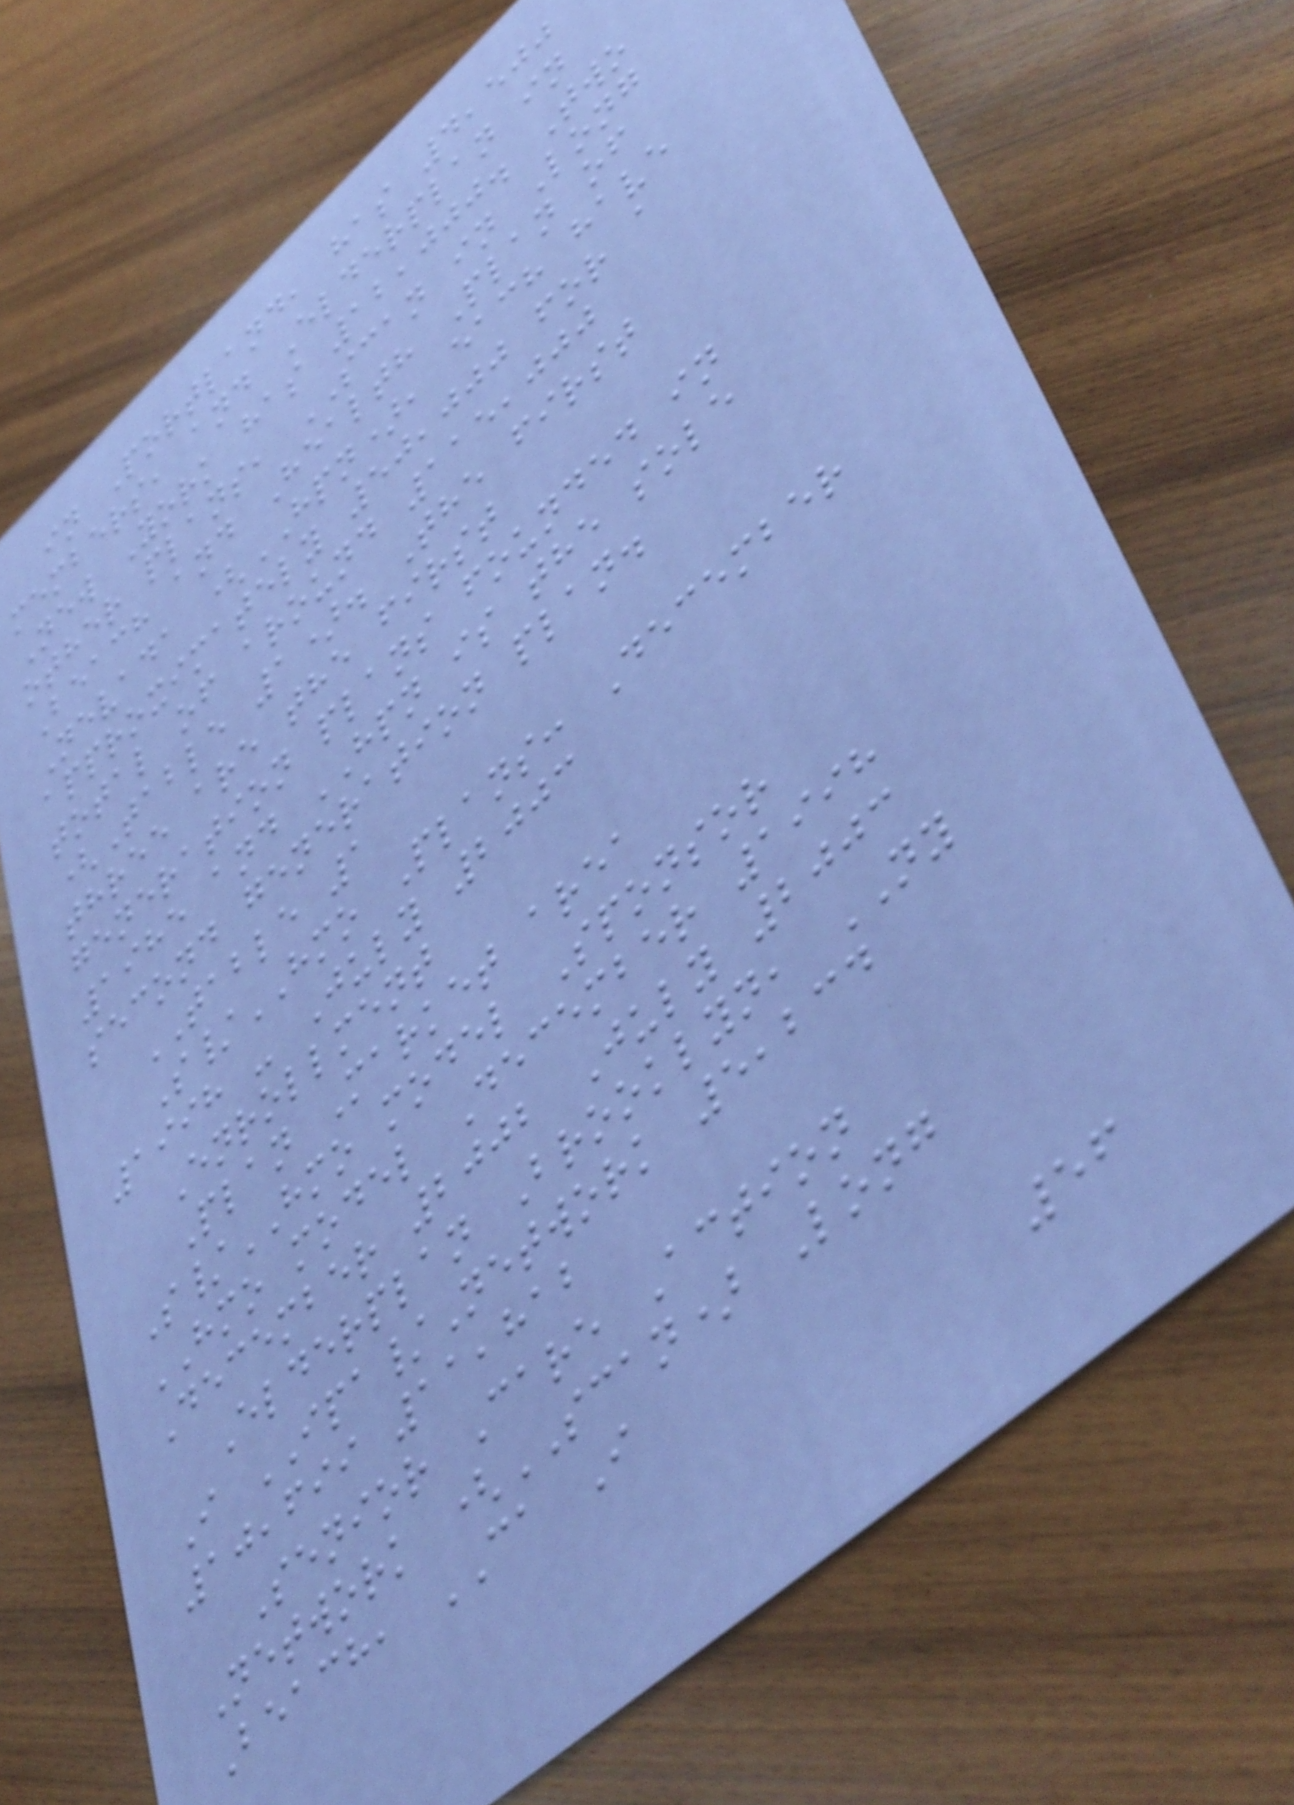in Portland, has 4,500
members, and Elderplan in
New York has 12,000. Two
other plans, SCAN in Long
Beach and Health Plan of
Nevada (HPN), each have
approximately 50,000 for a
total of around 115,000
(Table 1). The first
three are the first
generation plans founded in
1985 and HPN is the sole
second generation plan.
TABLE 1
S/HMO Plans: December
1998 - July 2003
Enrollment
Plan Market area
S/HMO model Sponsor
HMO model December 1998
December 2002 July 2003
Elderplan Brooklyn, NY
I IPA/Network 5,234
10,699 11,812
Senior Care Action
Network (SCAN) Long
Beach, CA I
56
